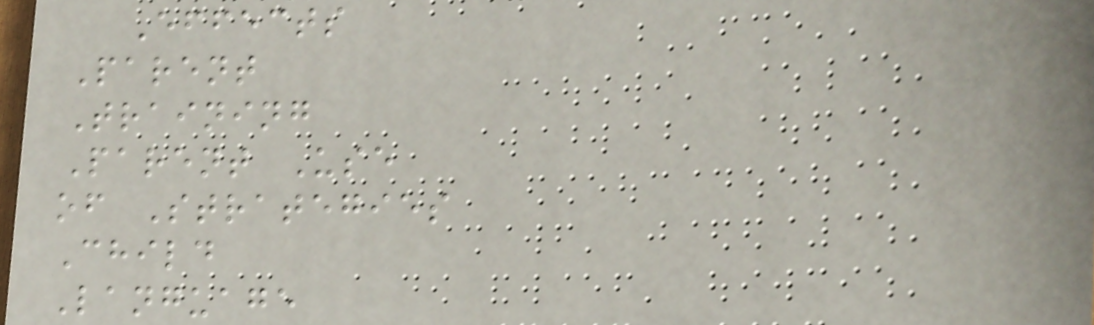Effects
Parent
Training
Parent Use
of Strategies
Child
Language
